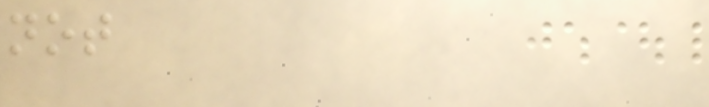not
